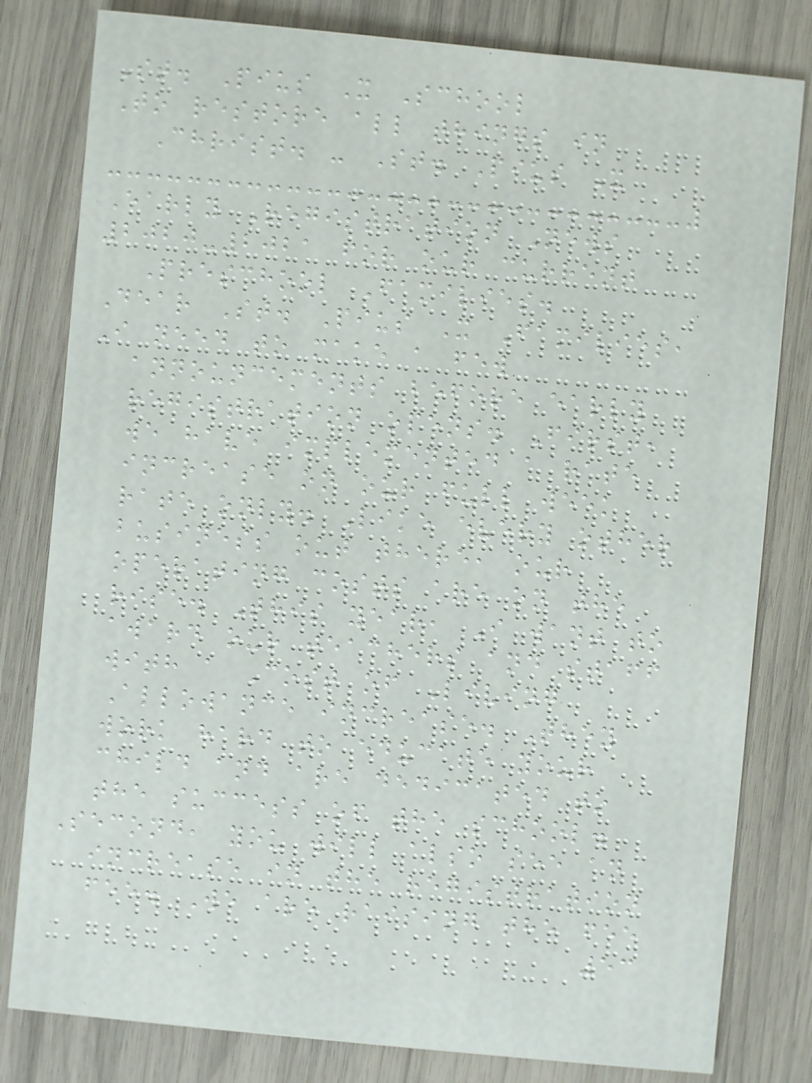St. Pius X School
To restore all things in
Christ. - St. Pius X
Early Registration News
2020-2021 for our current
Preschool Families.
Dear St. Pius X Families,
I need to make a few
announcements before early
registration opens. First,
we have implemented a rate
increase on our full week
rate only. Like every other
business out there, our
operating costs are on the
rise. This year, I want to
award our teachers and staff
with a Cost of Living
Allowance increase. They
work hard to educate your
child and are dedicated to
the success of the school.
Second, you will also see an
increase in the registration
fee. We are raising the fee
53
